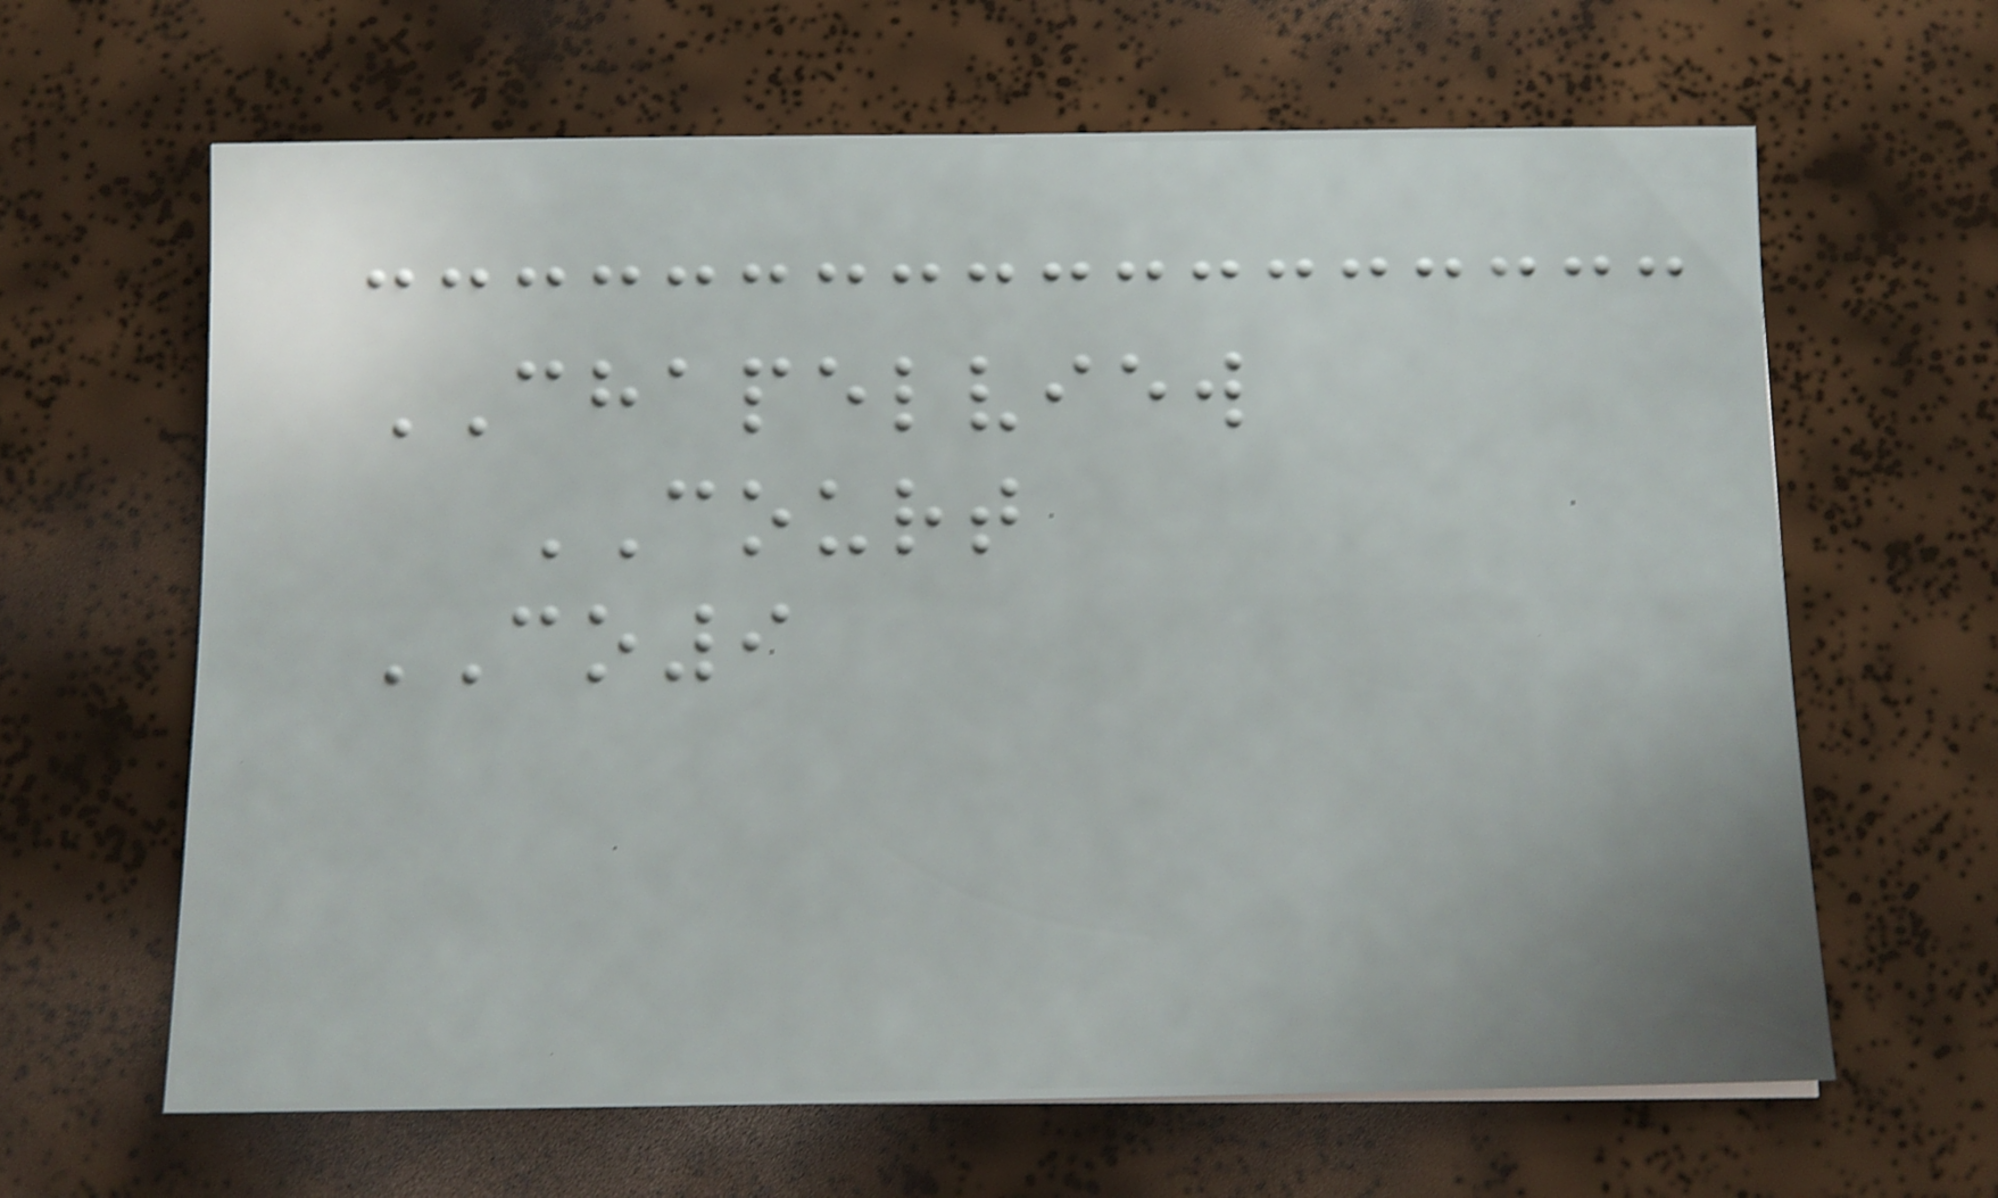CHAPELVIEW
COURT
CO9
